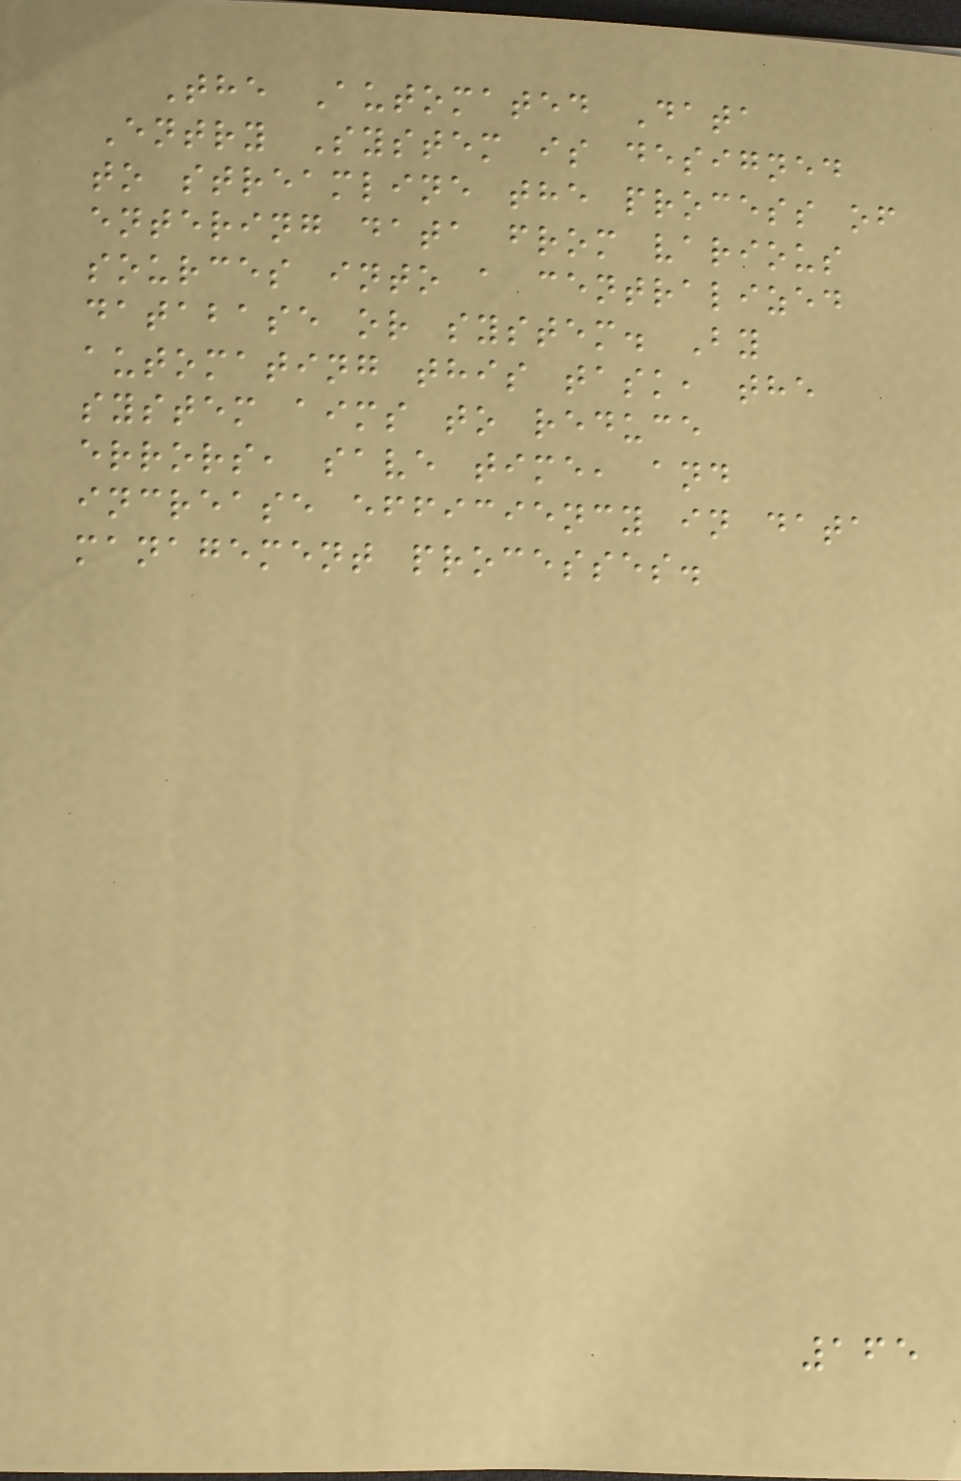The Automated Data
Entry System is designed
to streamline the process of
entering data from various
sources into a centralized
database or system. By
automating this task, the
system aims to reduce
errors, save time, and
increase efficiency in data
management processes.
165
